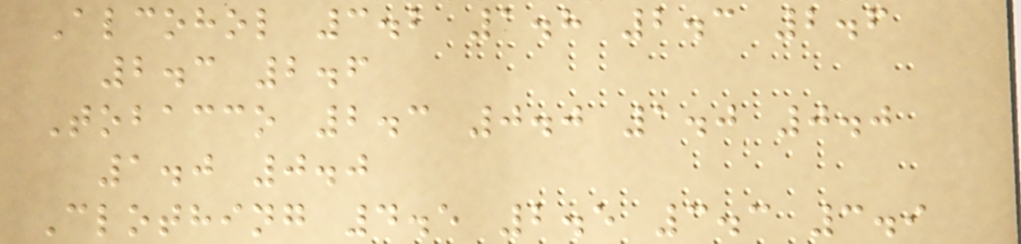Alcohol 3.2 1.8 2.3 2.6
2.3 2.6
Tobacco 2.3 0.0 1.0 0.0
1.0 0.0
Clothing 4.5 2.5 3.3 3.9
